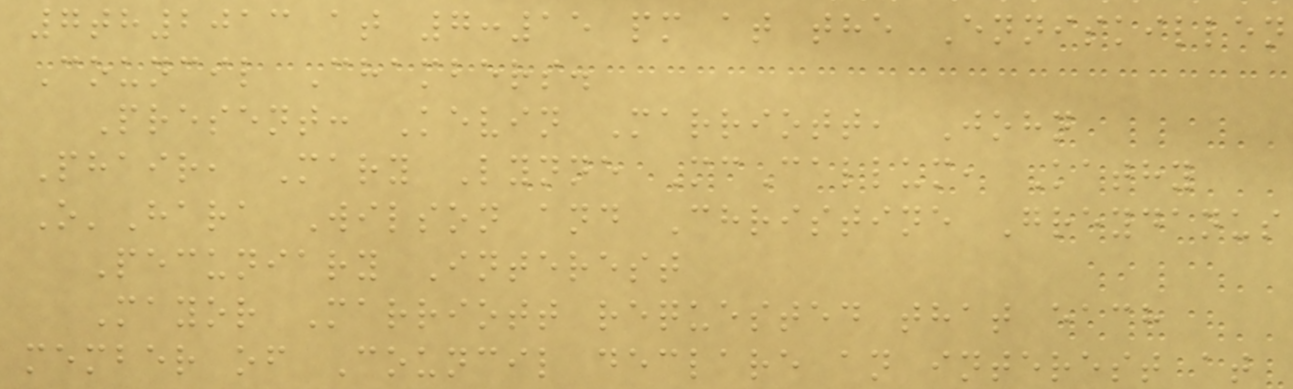7th2013 at 7:15 pm at the Enniskillen
Council Chambers.
Present: Kevin Marriott, John
Phair, Mary Lynne McCallum, Kathy
O'Hara Wilson and Christine Greydanus
Pecuniary Interest
Mayor Marriott requested that each
member of Council declare an interest at
